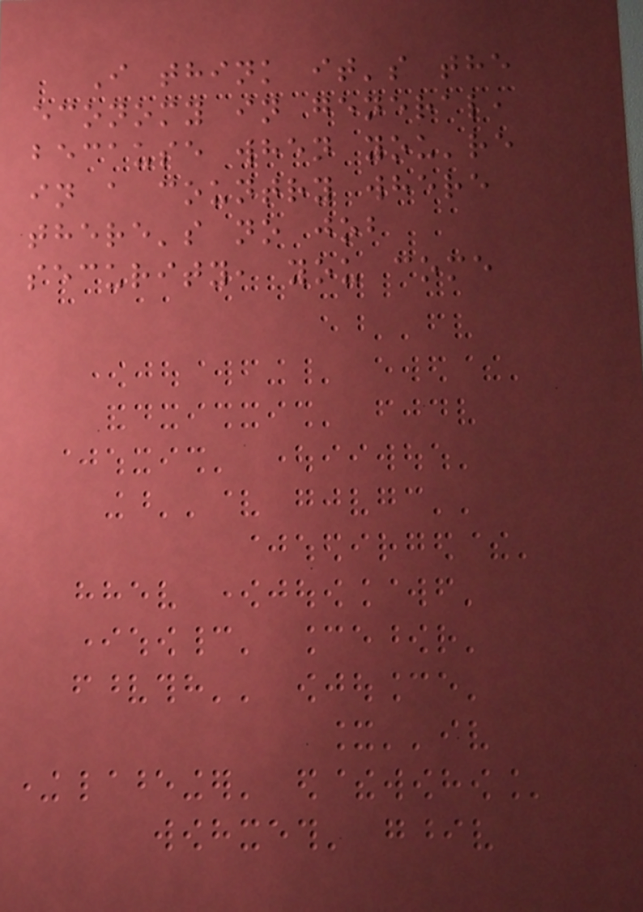I think it's the
economy in general,
because when you're
in a country where
there's no job
security, you come
